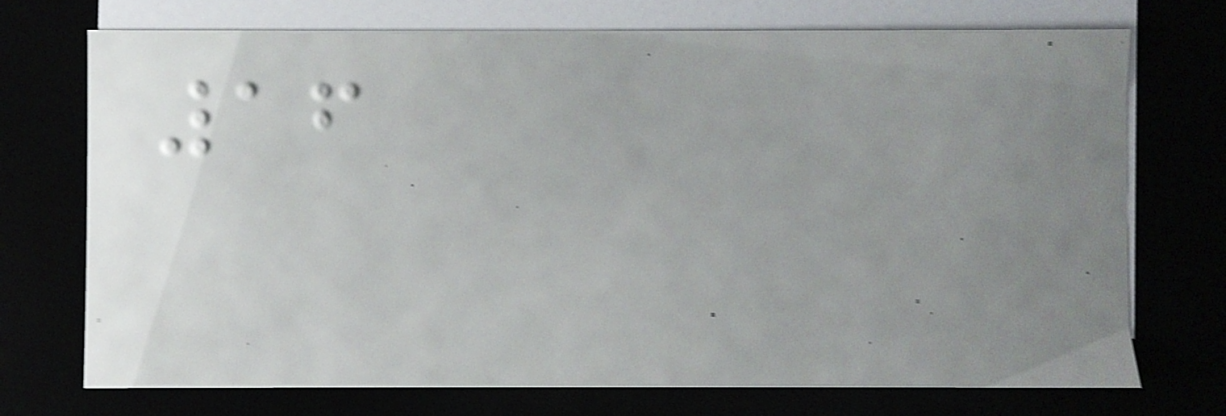16
